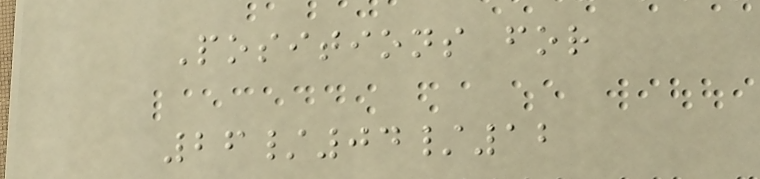Positions for
26/04/12
